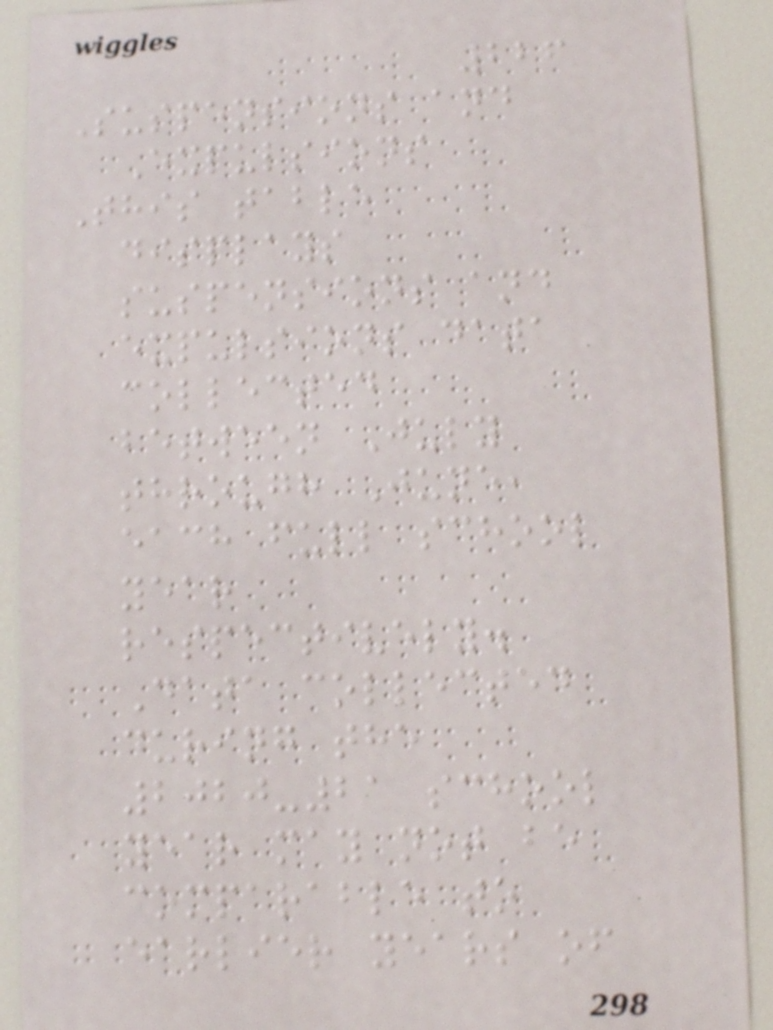226
Suspensions and
Expulsions
This table
displays
suspensions and
expulsions data
collected
between July
through June,
each full school
year
respectively.
Data collected
during the
2020-21 school
year may not be
comparable to
earlier years of
